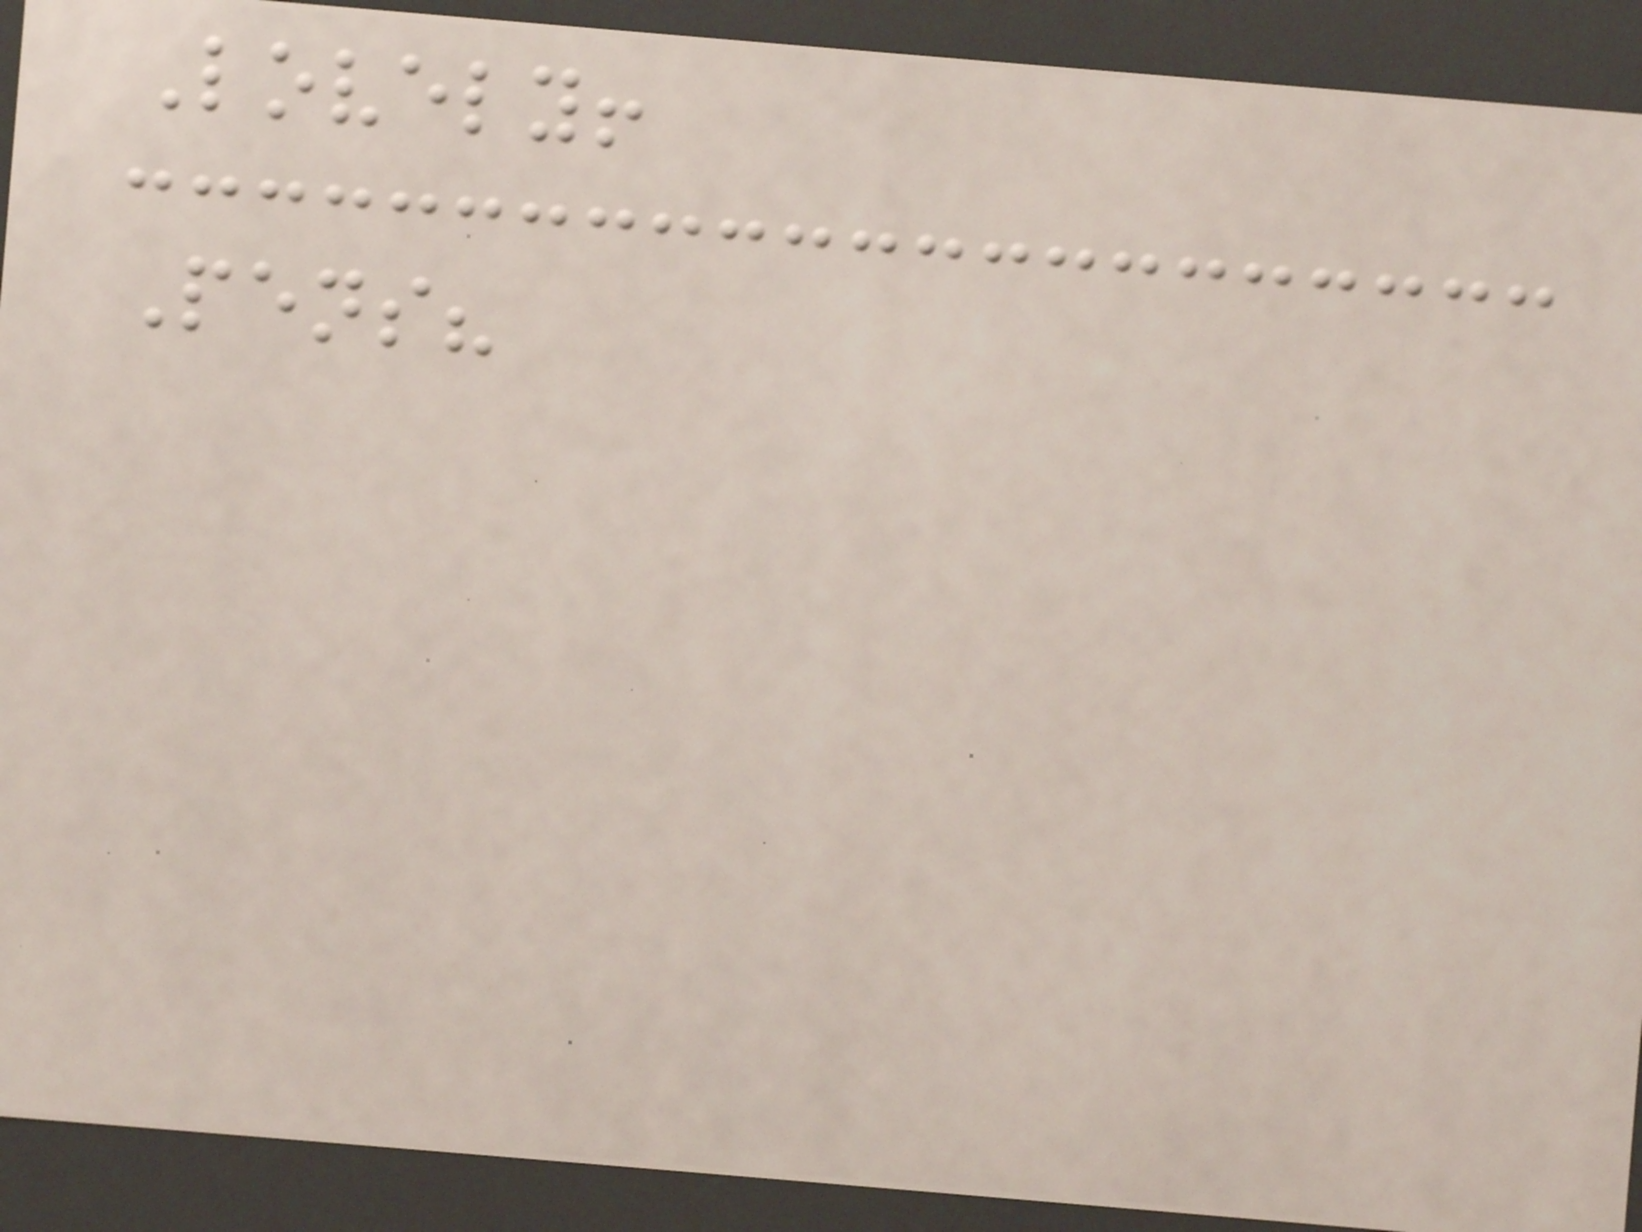Lovely!
Pens?
